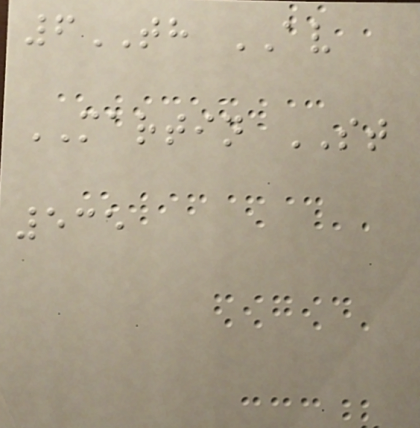6TH AV
MARTIN ST
535
